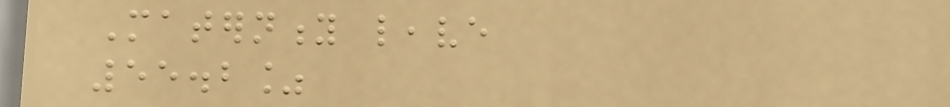Maternity leave
55.2%
